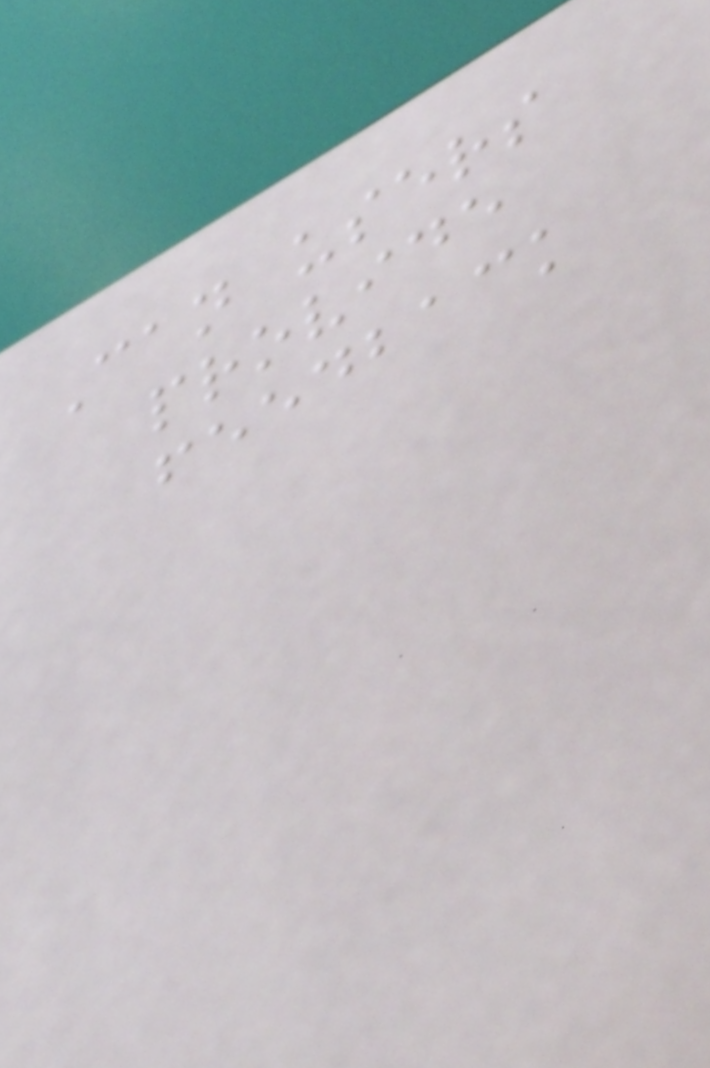Can users
provide
feedback
